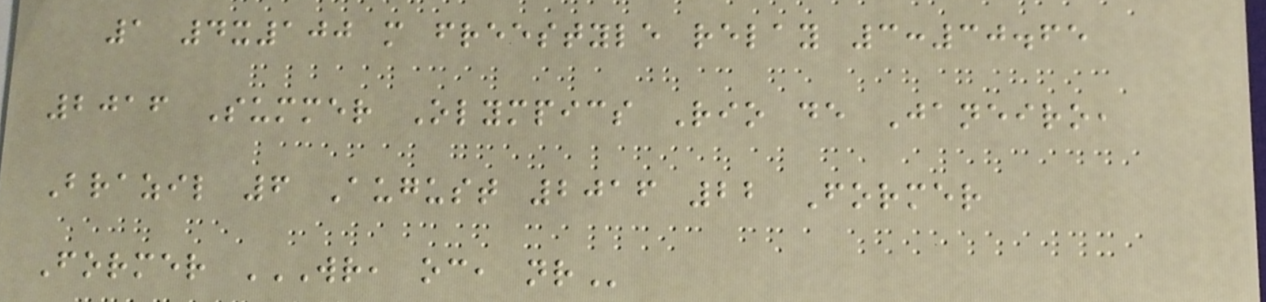1 4x100 m freestyle relay 3:30.65
2016 Summer Olympics Rio de Janeiro,
Brazil 6 August 2016 22 Former
Former WR, OC, NR
